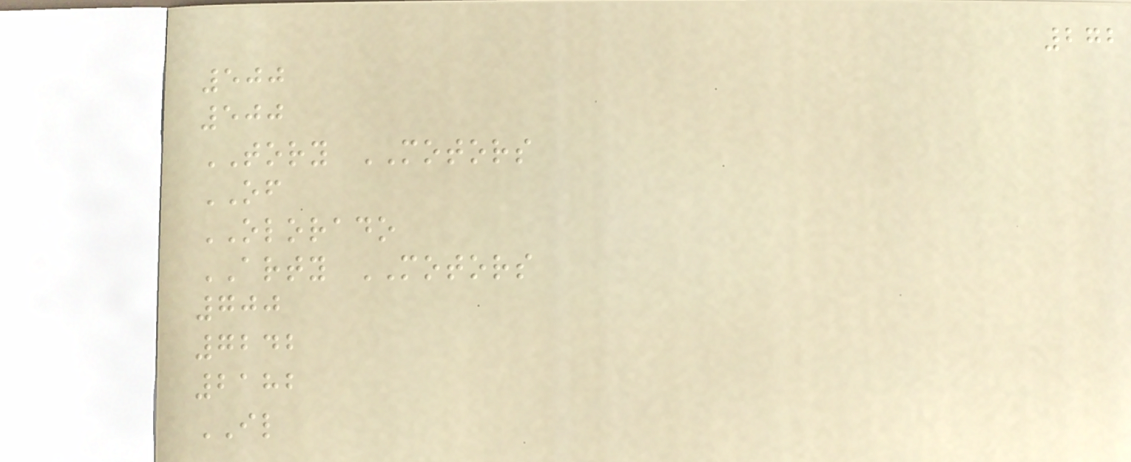272
500
500
TORY MOTORS
OF
OLORADO
ARTY MOTORS
700
7242
2182
IL
